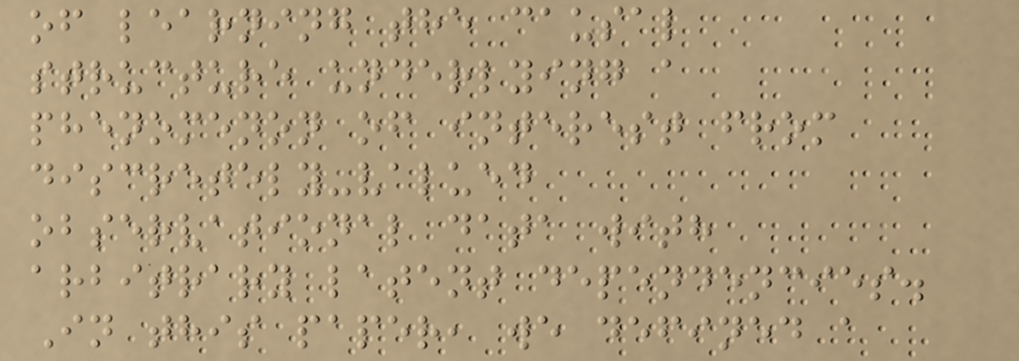of learning the causal
structure underlying a
phenomenon of interest from
discretely-valued
observational data with
arbitrary latent dependencies.
In this paper, we defined a
